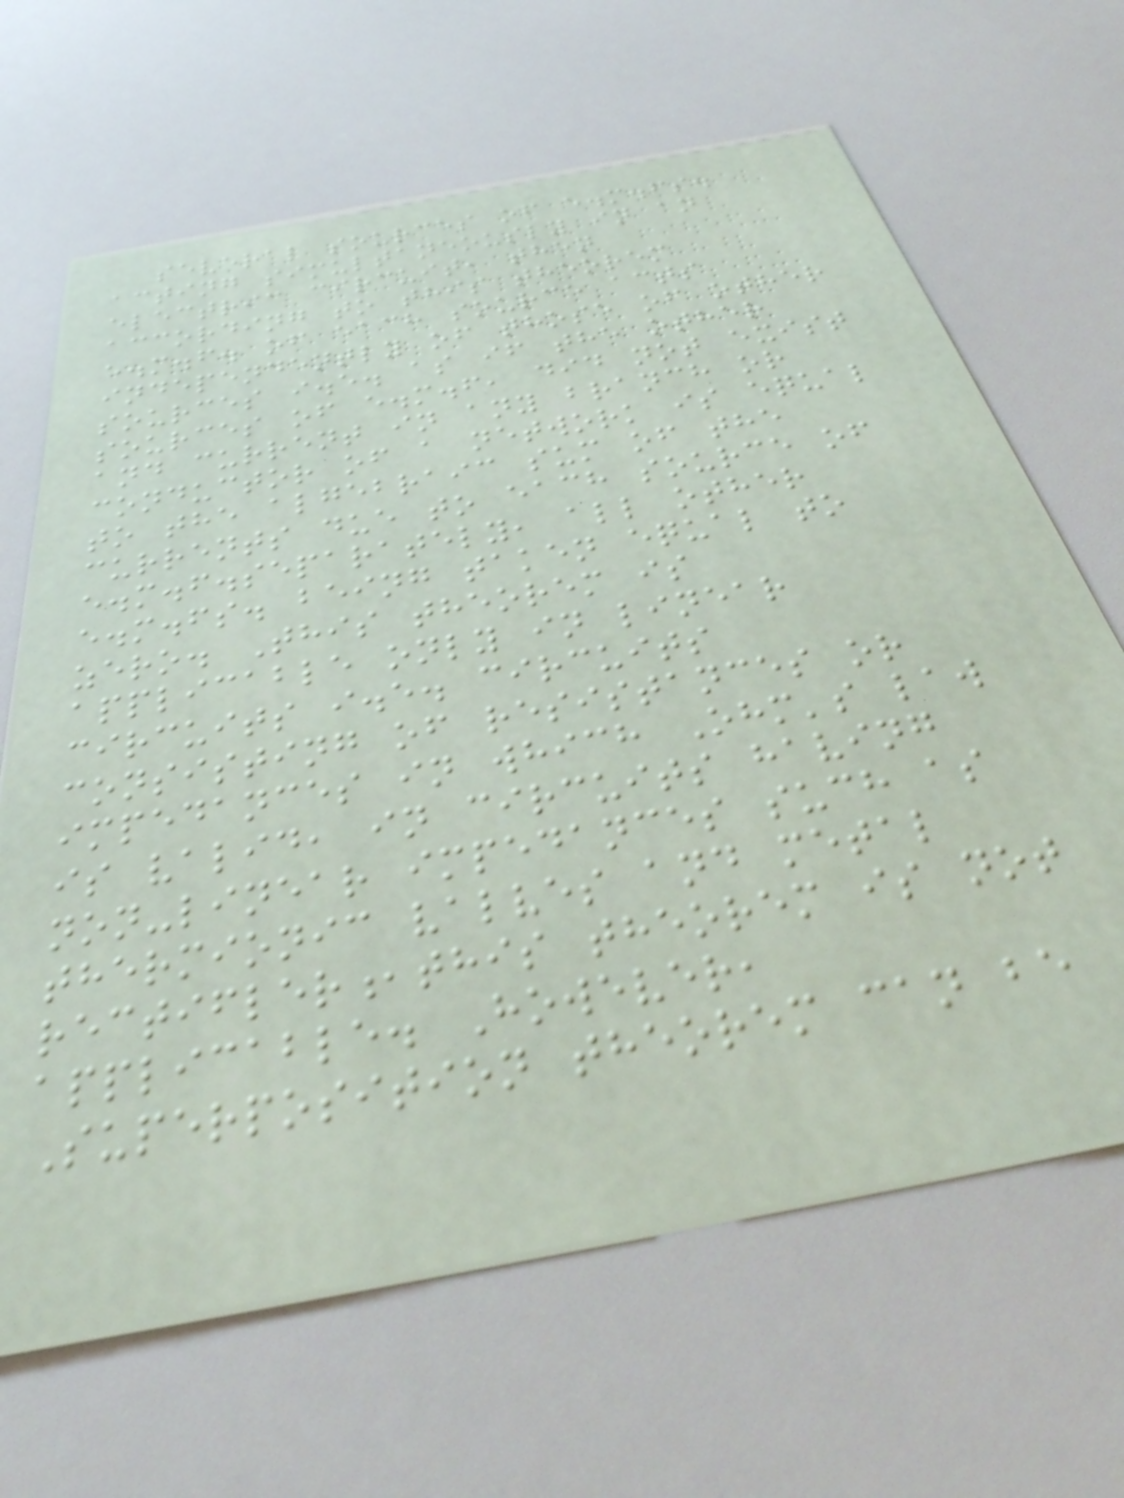several sources of e.m.fs.
acting simultaneously in an
electric circuit, then
according to this theorem
e.m.f. of each source acts
independently of those of other
sources i.e. as if the other
sources of e.m.f, did not exist
and current in any branch or
conductor of a network is equal
to the algebraic sum of the
currents due to each source of
e.m.f.separately, all other
e.m.fs. being taken equal to
zero. This theorem is
applicable only in linear
circuits i.e. circuits
consisting of resistances or
impedances in which Ohm's law
is valid, in circuits having
non-linear impedances such as
thermionic valves and metal
rectifler,this theorem is not
applicable. However,
Superposition theorem can be
